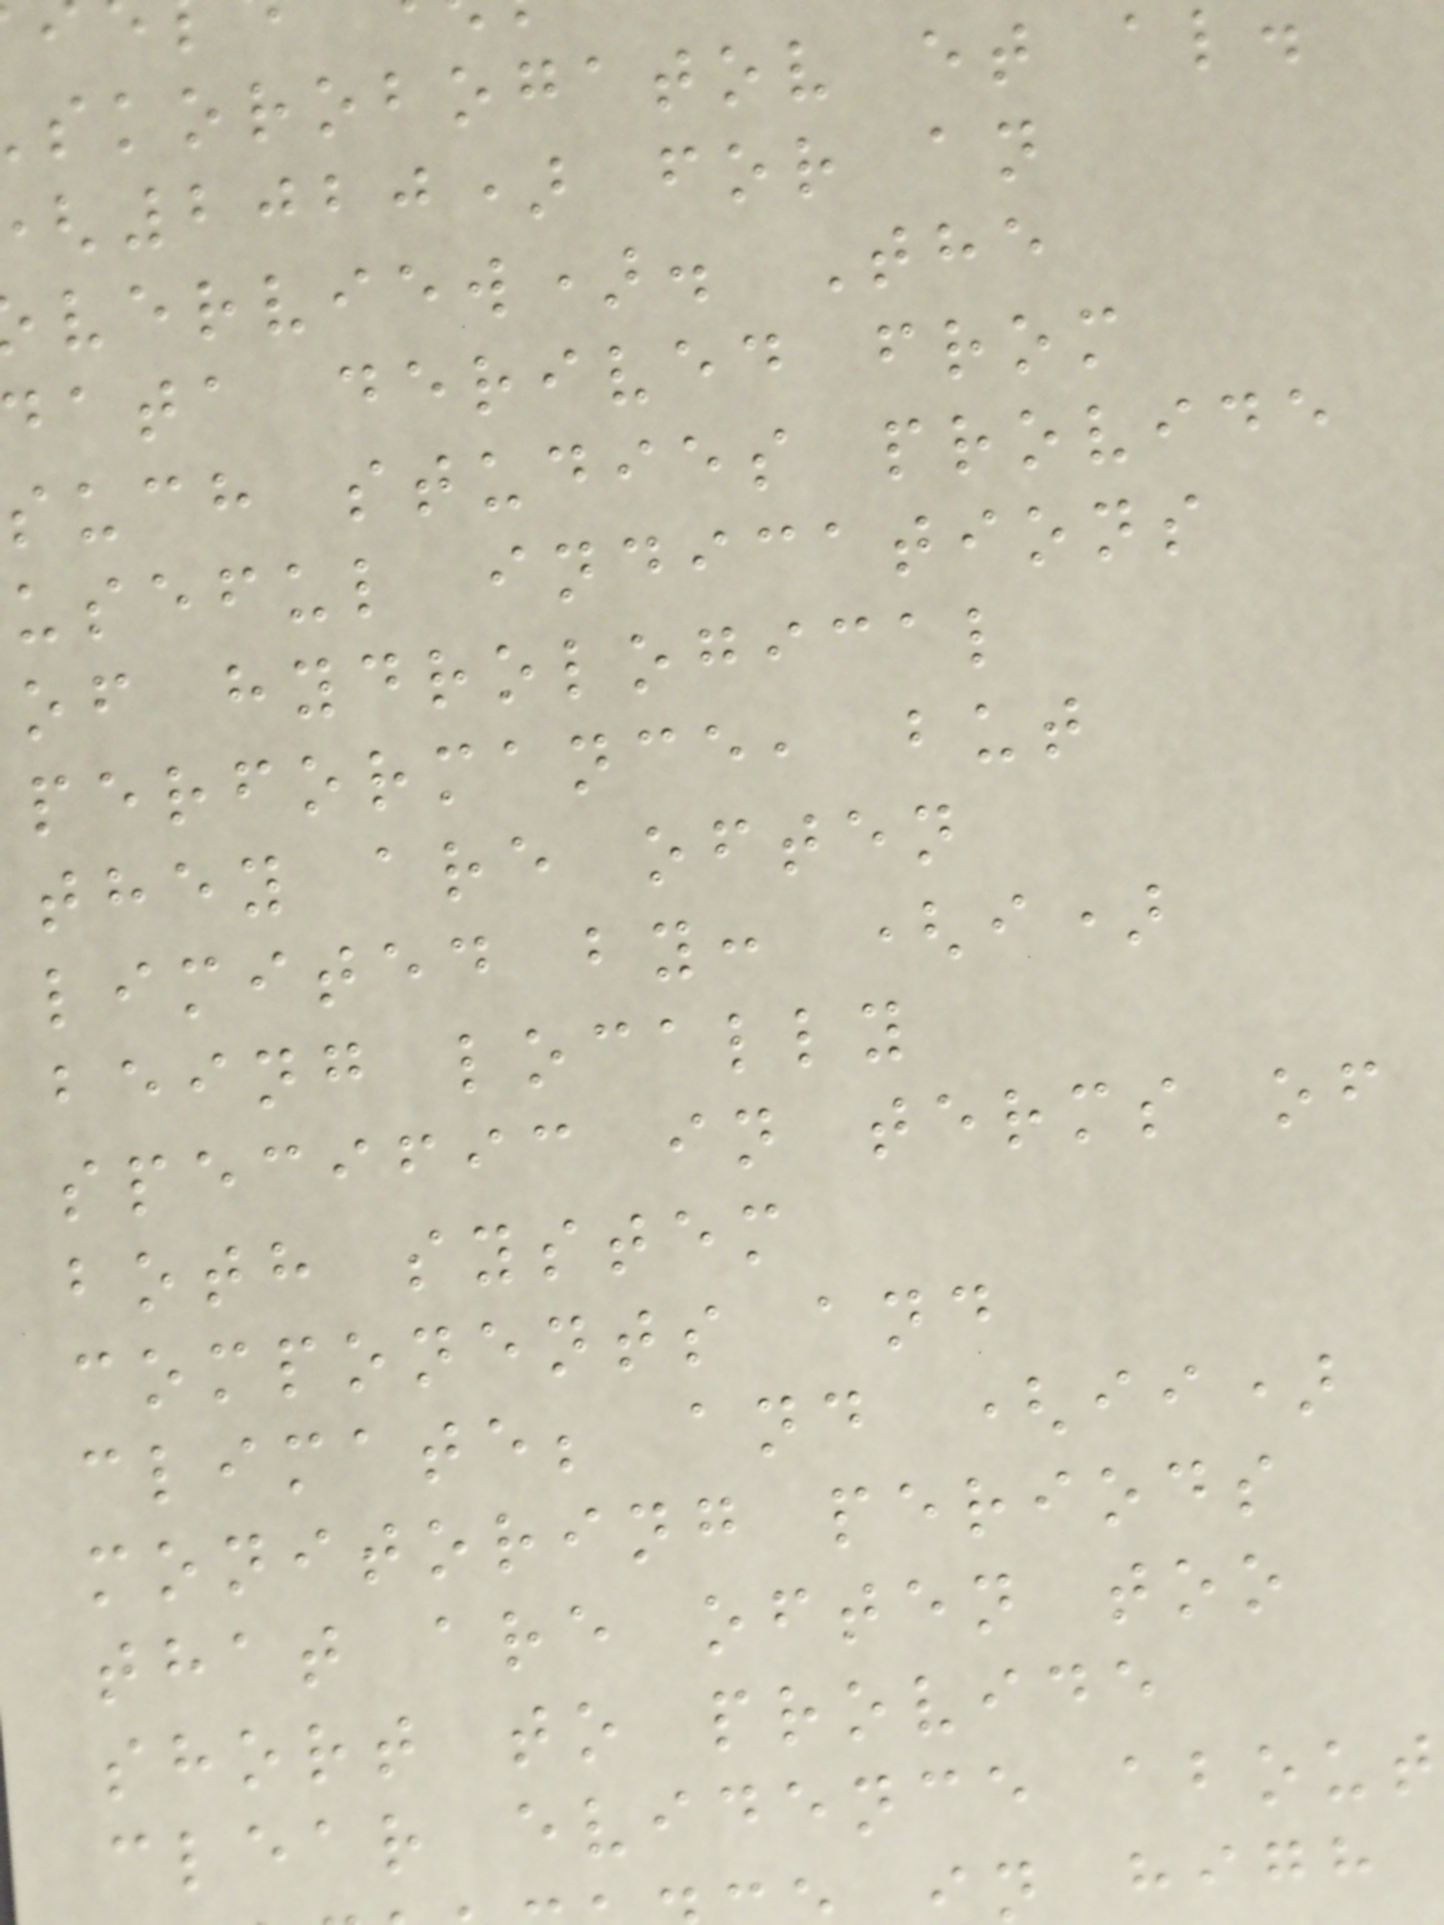skorobogatov et al.
2020) for an
verview). The
ata derived from
such studies provide
useful indications
of hydrological
performance, but
they are often
limited by: (i)
being locally
specific in terms of
both system
components and
climate; and (ii)
monitoring periods
that are often too
short to provide
clear evidence about
n high
